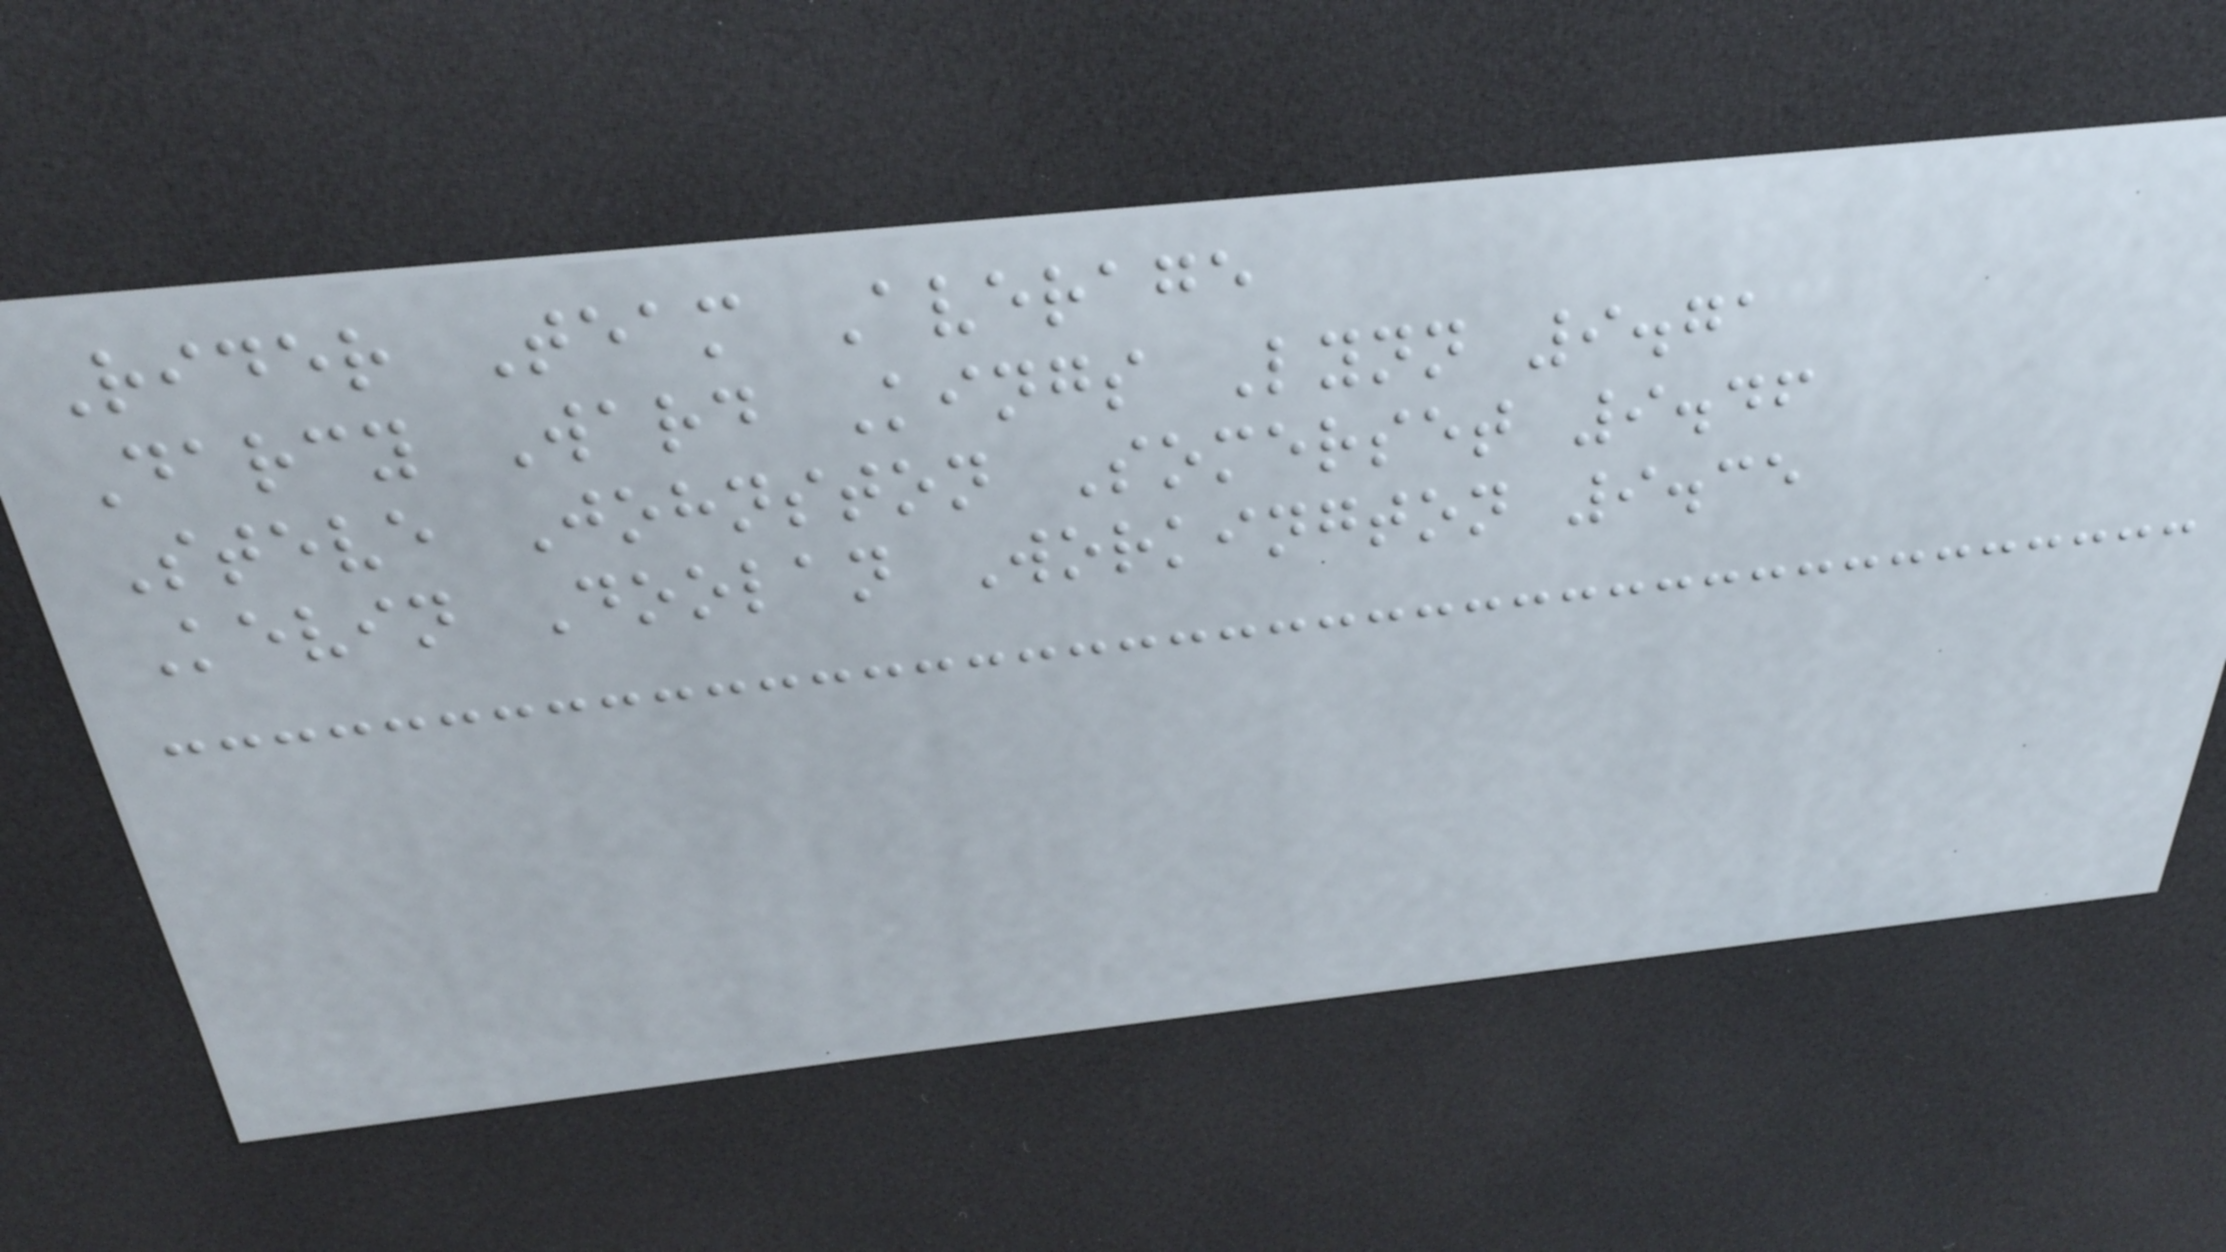Rider Team Average
Darcy Ward Kings Lynn 9.71
Steve Johnston Somerset 9.46
Kevin Doolan Workington 9.35
